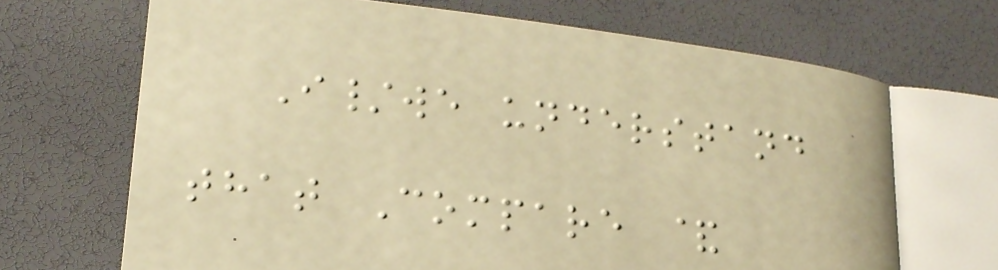I/we understand
that Compare &
